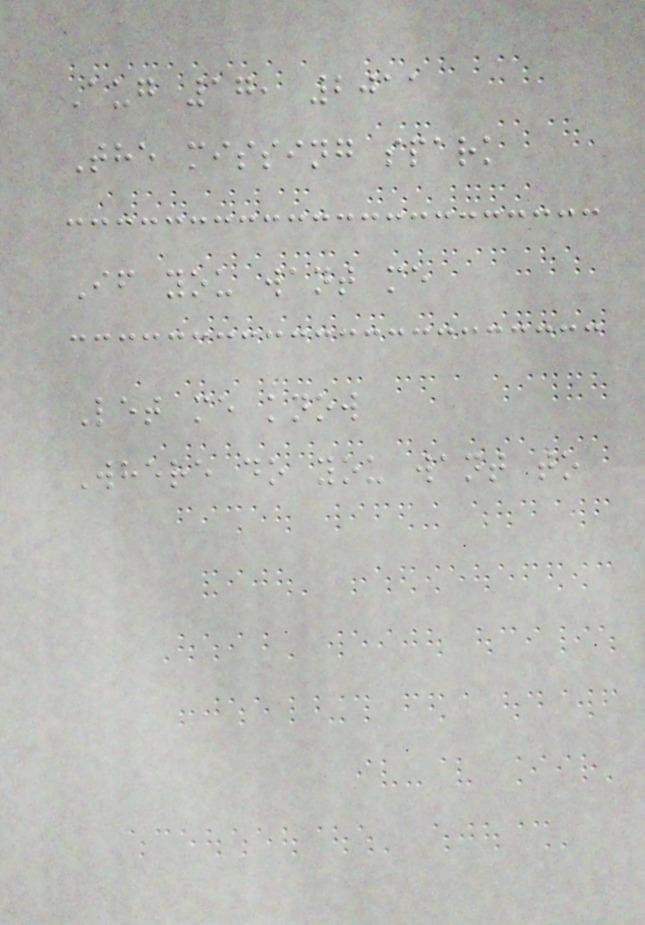Aug 17, 2011
The missing spark
If you want me
Let me know
Where do you want to
